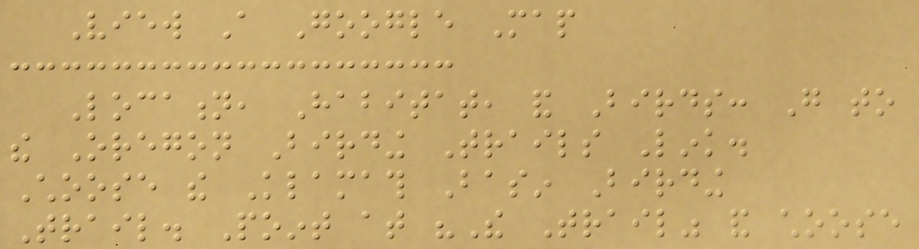View A Google Map
Location, Habitat, and Birds: Go to
the Oregon Birding Trails Link.
Choose the Klamath Basin Birding
Trail. Point at "The Trail" and choose
